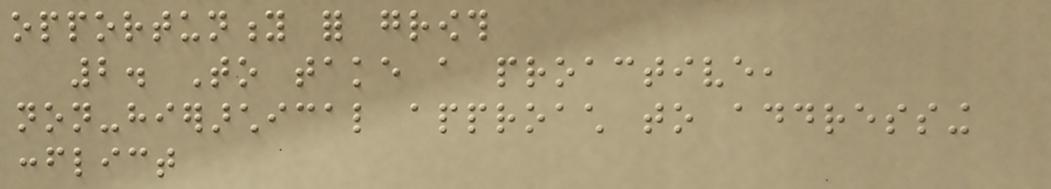opportunity for growth
2. To take a proactive,
non-hierarchical approach to addressing
conflict
